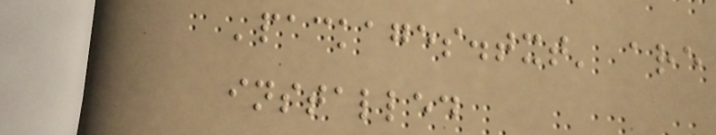'packages.txt' are
installed
